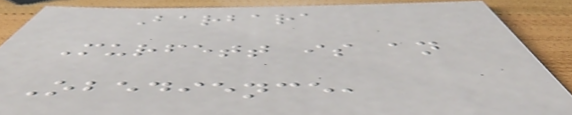Barbara
Murfett is an
Obedience,
